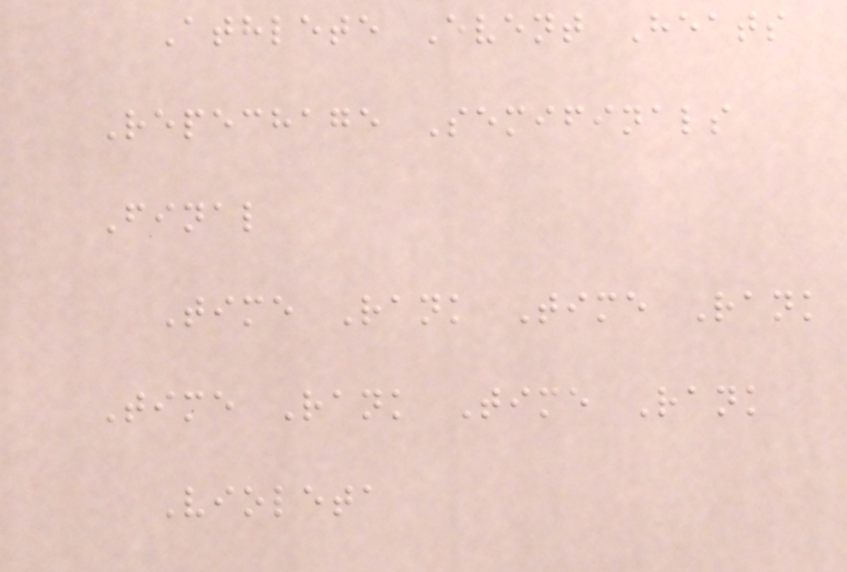Athlete Event Heats
Repechage Semifinals
Final
Time Rank Time Rank
Time Rank Time Rank
Violeta
